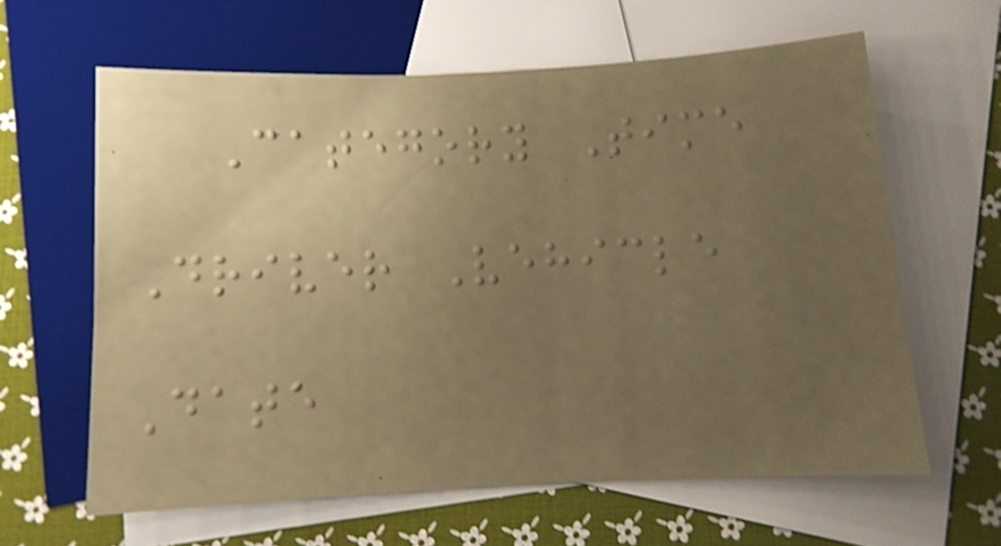Category Time
Driver Vehicle
Date
